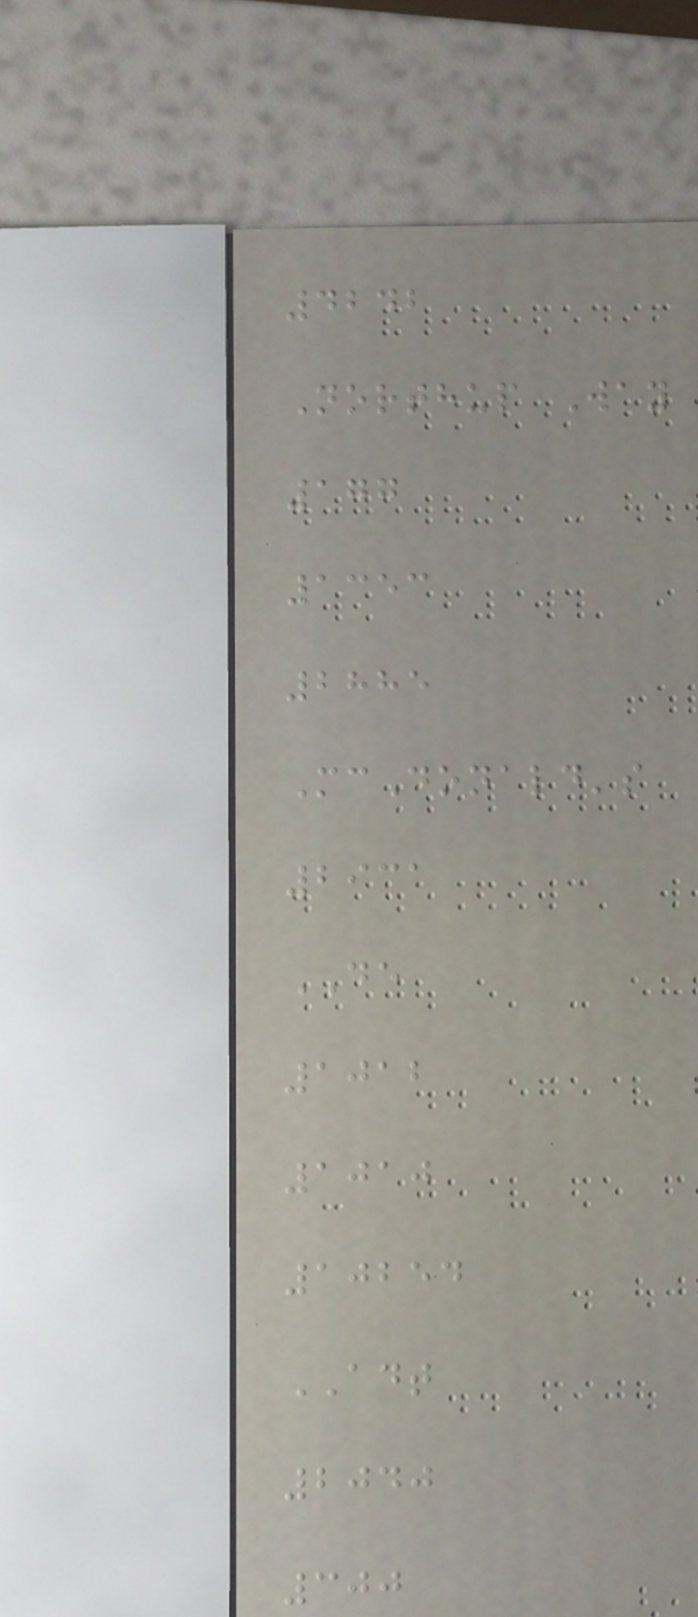4242
Northup Way
177
1353
2885
McDonald's
2931
DE
1012
1010
10254
ADT
2040
300
